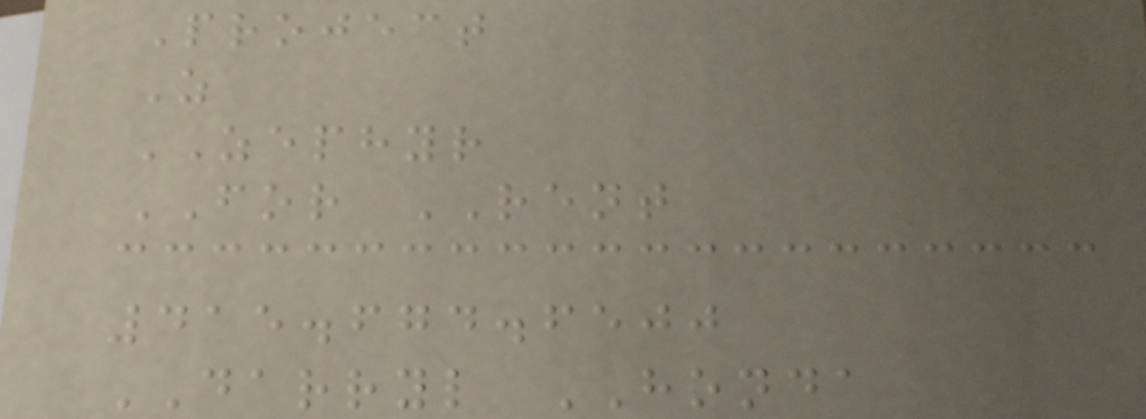Project
Z
ZEPHYR
FOR RENT
415.674.6500
DARRYL HONDA
